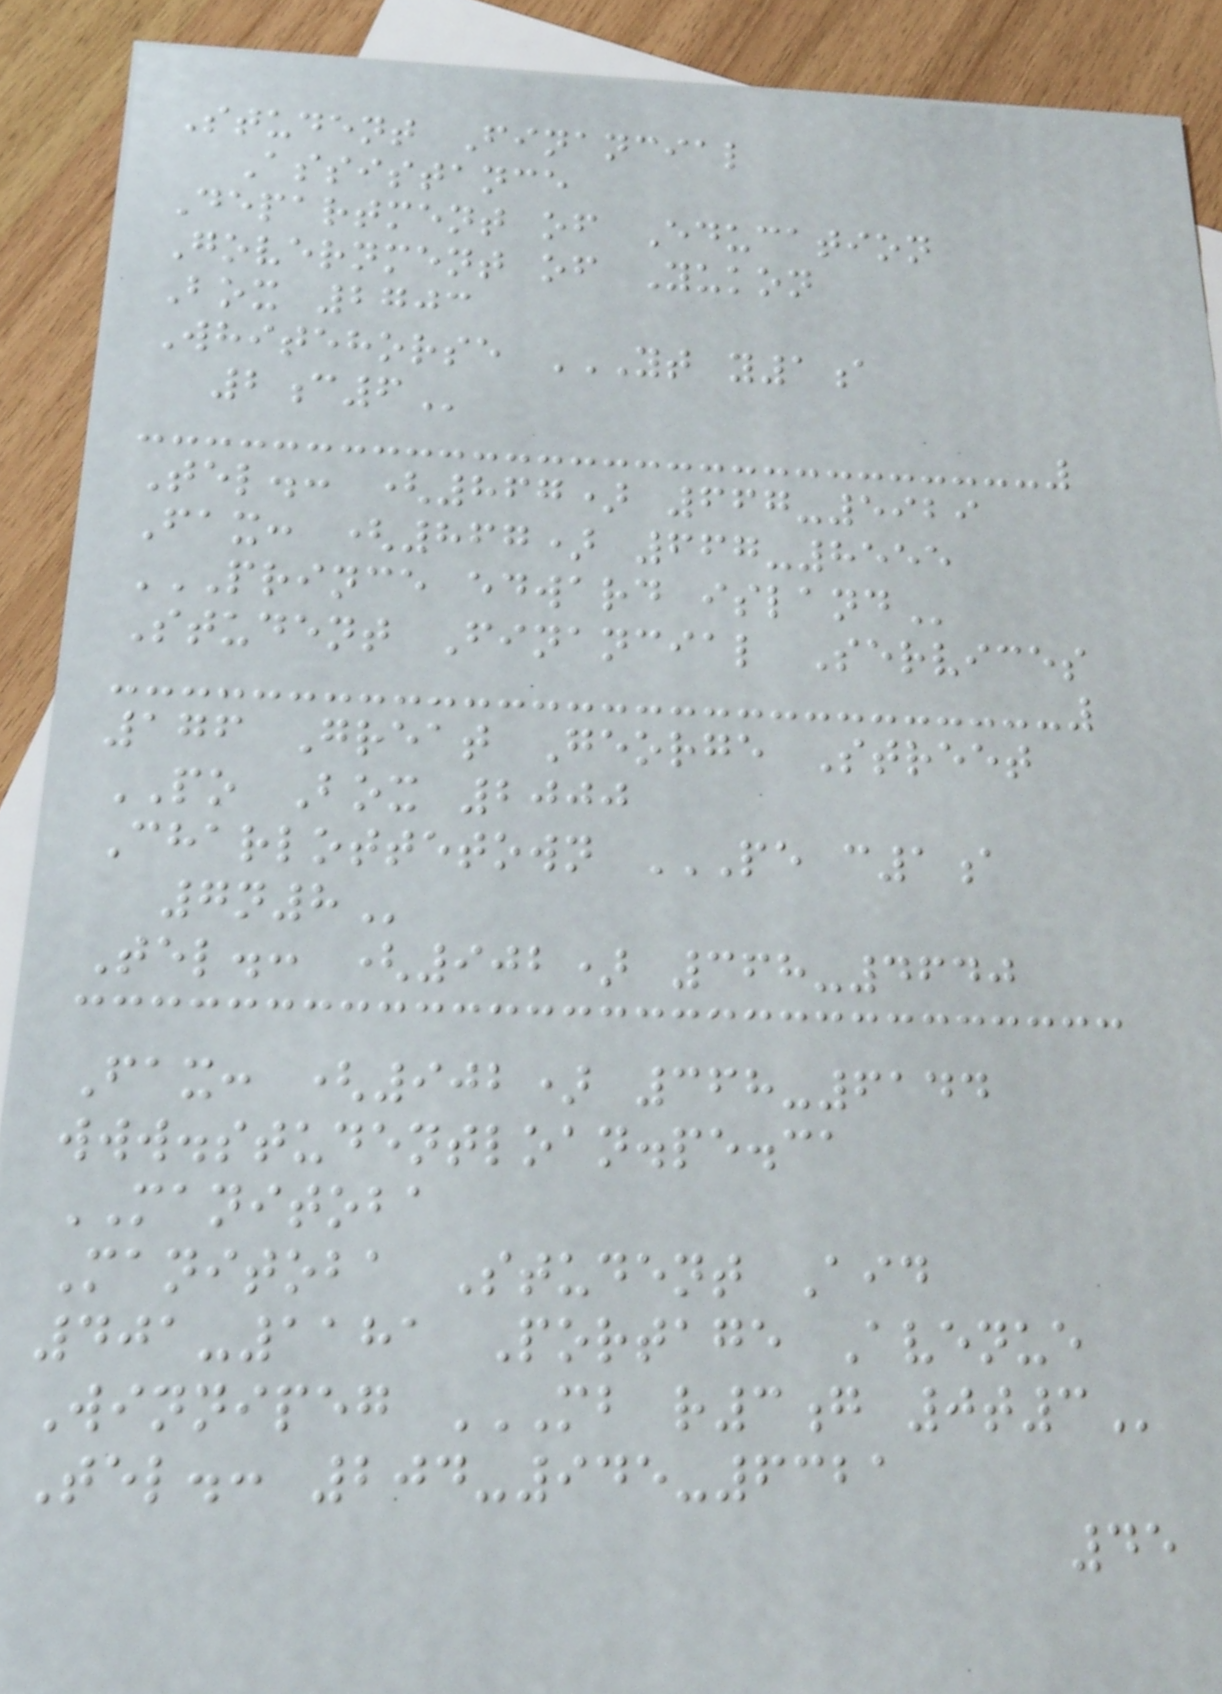Student Financial
Assistance
Department of Education
Government of Yukon
Box 2703
Whitehorse YT Y1A
2C6
Tel.: (867) 667-5929
Fax: (867) 667-8555
PRINCE EDWARD ISLAND
Student Financial Services
176 Great George Street
PO Box 2000
Charlottetown PE C1A
7N8
Tel.: (902) 368-4640
Fax: (902) 368-6144
www.studentloan.pe.ca
MANITOBA
Manitoba Student Aid
401-1181 Portage Avenue
Winnipeg MB R3G 0T3
Tel.: 204-945-6321
45
